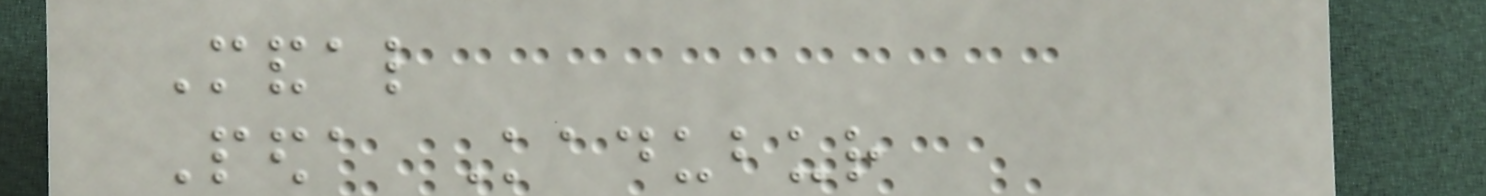Mandal
Peda Kadubur
